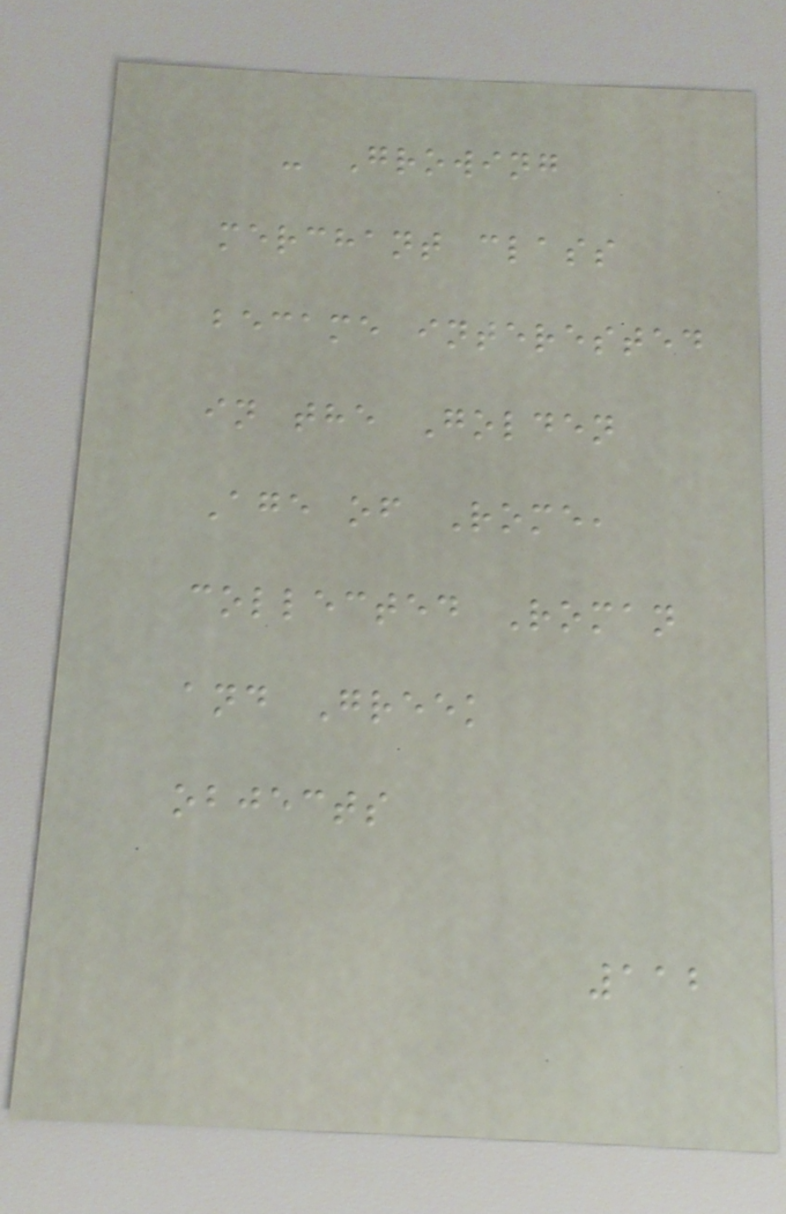- Growing
merchant class
became interested
in the Golden
Age of Rome,
collected Roman
and Greek
objects
112
